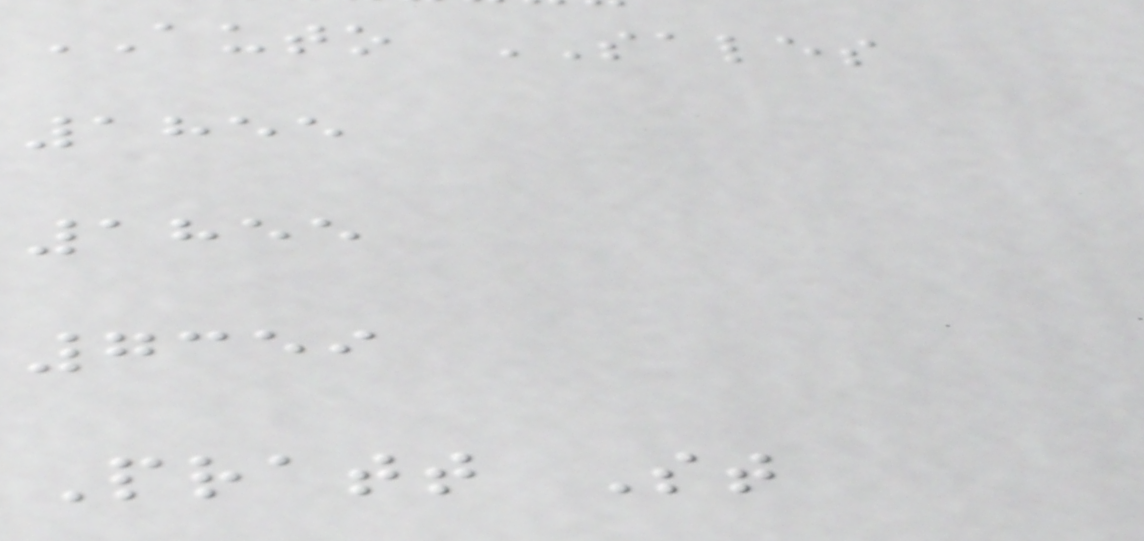AUTO SALES
1855
1855
7359
Pratt St
